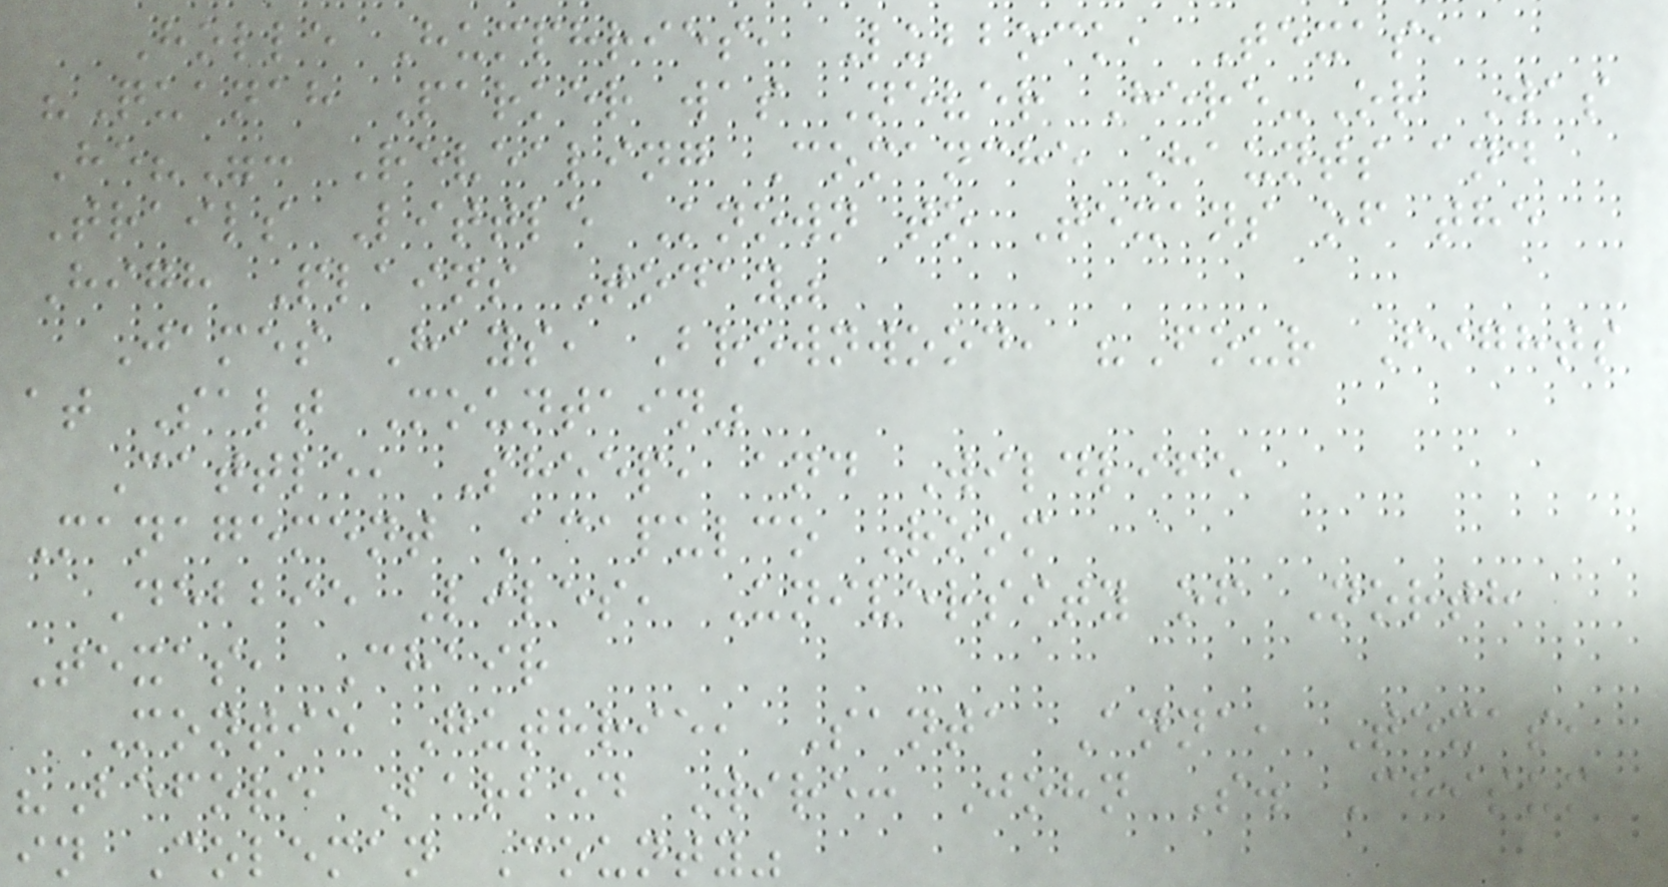Holle Humphries, Lubbock, Texas,
"Quanah Parker was Never Here-Or Was
He?": Revealing Comanche Haunts and
Trails Little Known to Texans of the
High Plains Today"
James Hays, Brownwood, "Four Fights
at Salt Mountain"
Cattle, Sheep, and Wildlife
Management Acapulco Room
Debbie Liles, University of North
Texas, Chair
Montie Guthrie, Santa Anna, Texas,
"Before Barbed Wire: John S. Chisum
in Coleman County"
